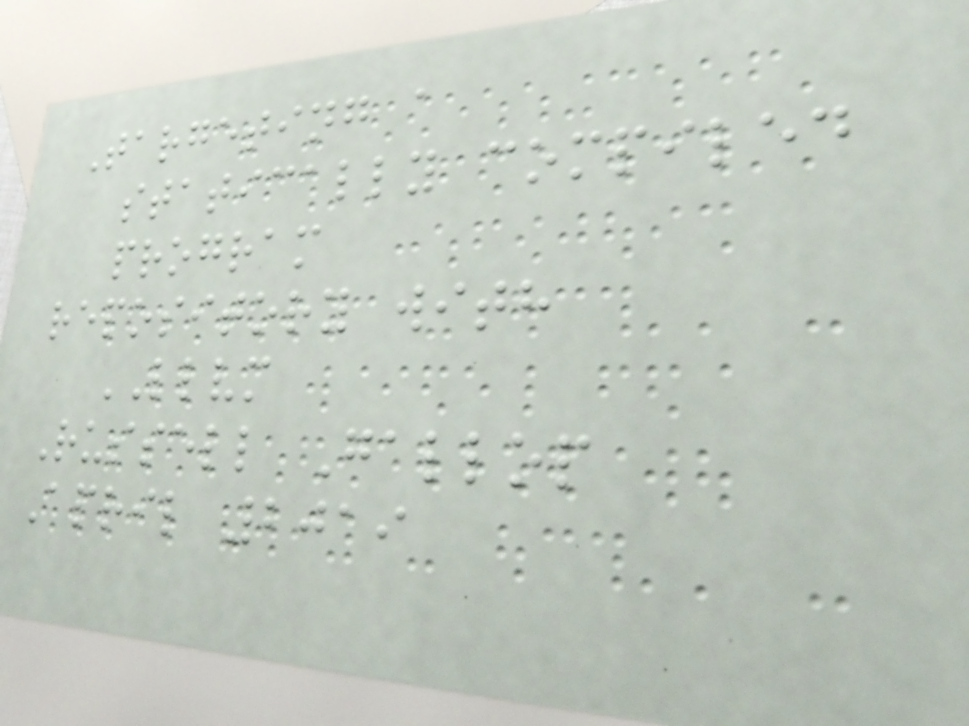Targeting a
statically compiled
program
repository with
LLVM
Russell Gallop
April 2019
